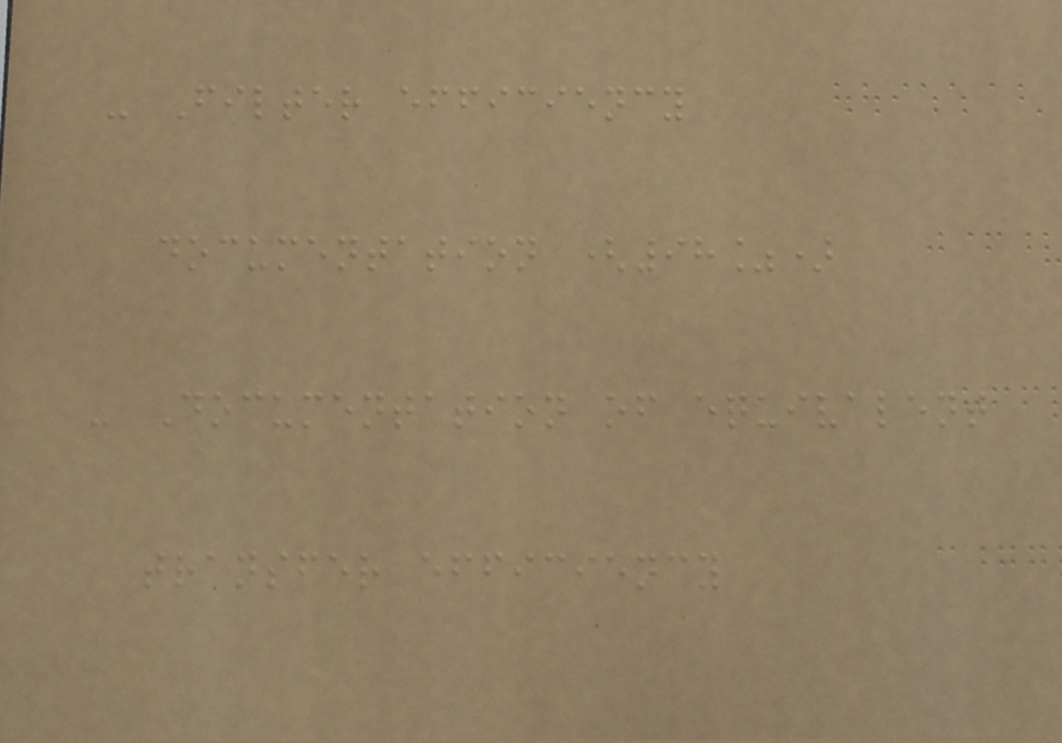- Filter efficiency
documentation (98%)
- Documentation of equivalent
transfer efficiency
